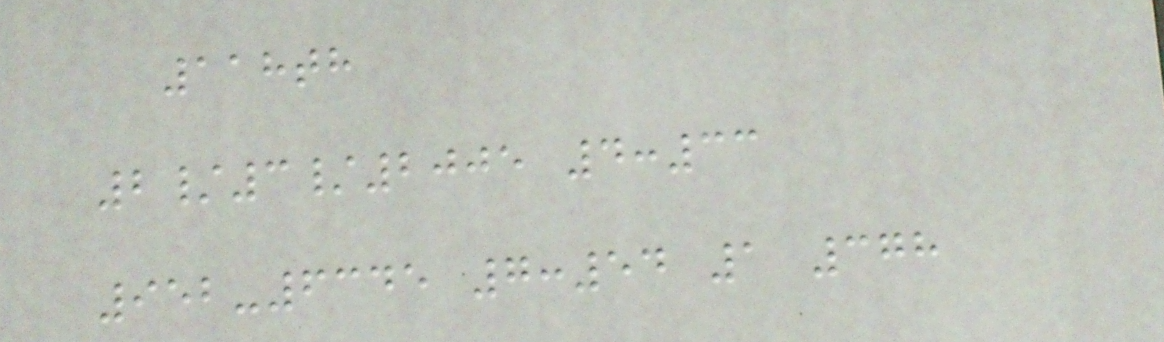118th
2/3/2005 4:33
952-6345 7:54 1 378
